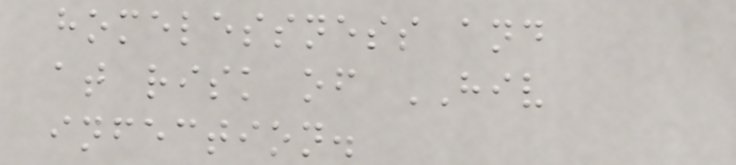homelessness and
at risk of HIV
infection.
